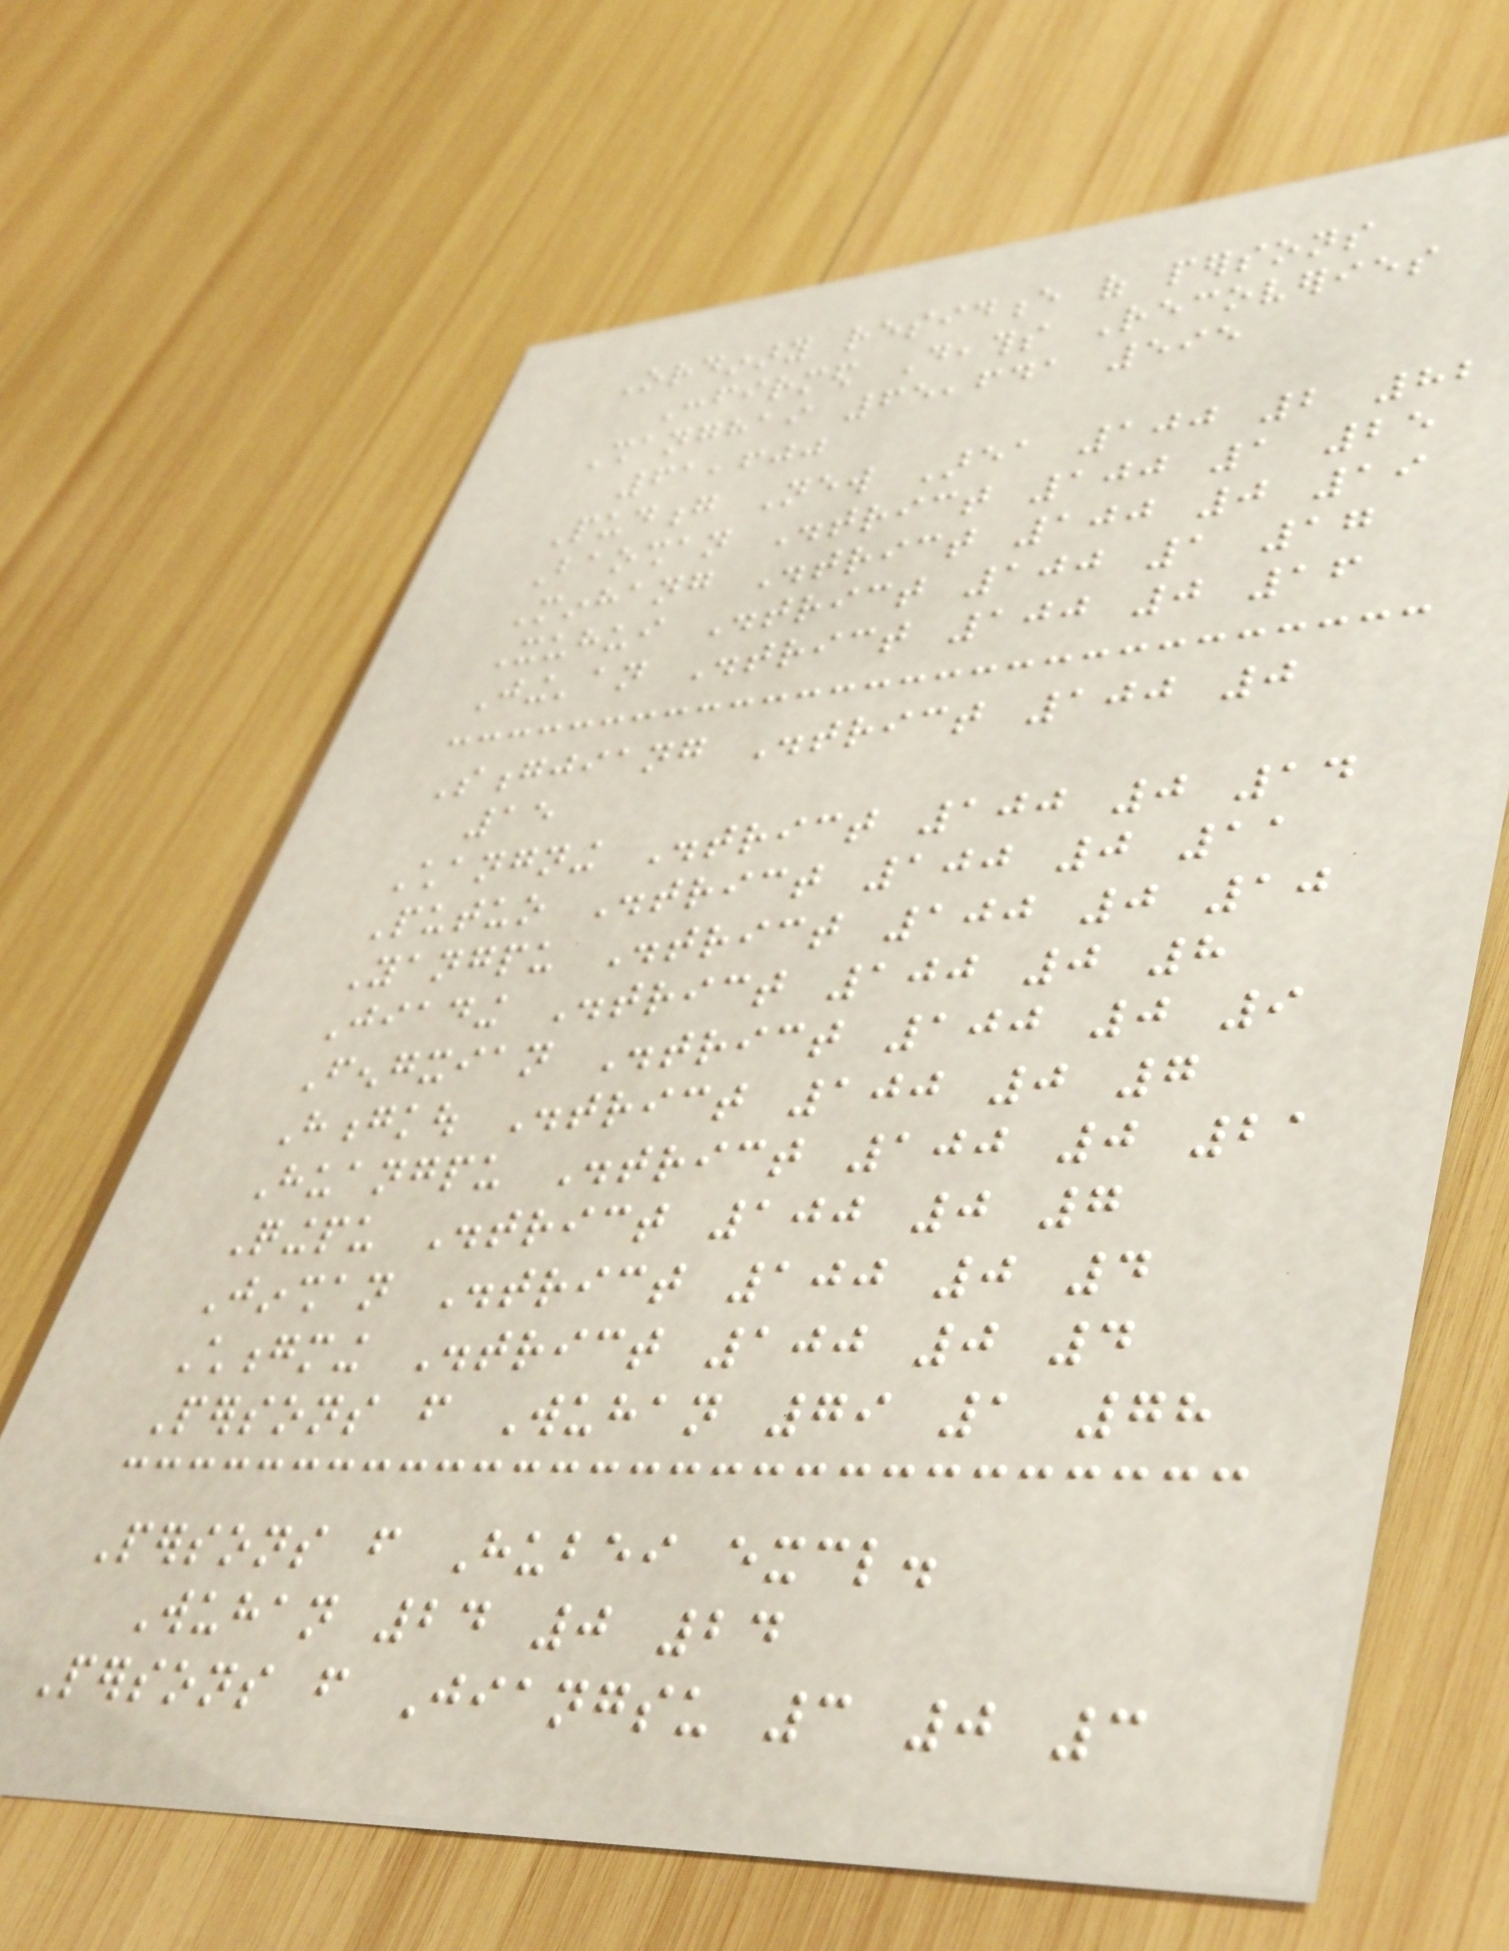Ordinary residence of persons
Confirmed Deaths Recoveries
Shanghai 65,641 595
61,600
Pudong New Area 100 2 82
Baoshan District 100 1 25
Minhang District 100 0 19
Xuhui District 100 1 17
Jing'an District 100 0 16
Songjiang District 100 0
15
Changning District 100 0 14
Putuo District 100 0 11
Yangpu District 100 0 10
Jiading District 100 0 8
Fengxian District 100 0 9
Hongkou District 100 0 7
Huangpu District 100 0 21
Qingpu District 100 0 7
Jinshan District 100 0 4
Chongming District 100 0 4
Persons from Wuhan 79 1 78
Persons from Hubei excl.
Wuhan 24 0 24
Persons from Jiangsu 3 0 3
